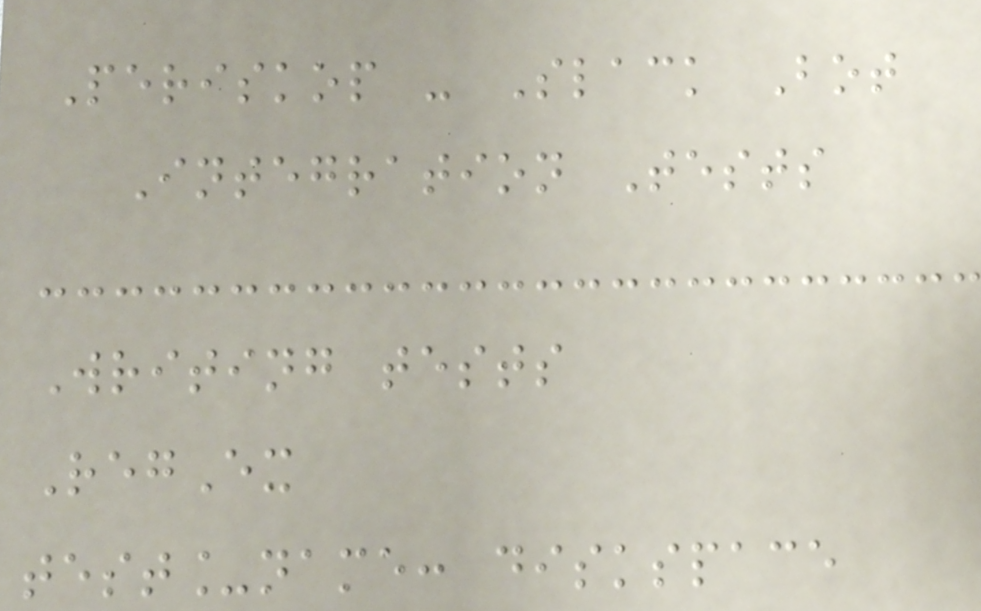Periskop - Slack Bot
Integration Tests
Writing tests
RegEx
test_name: diskspace
